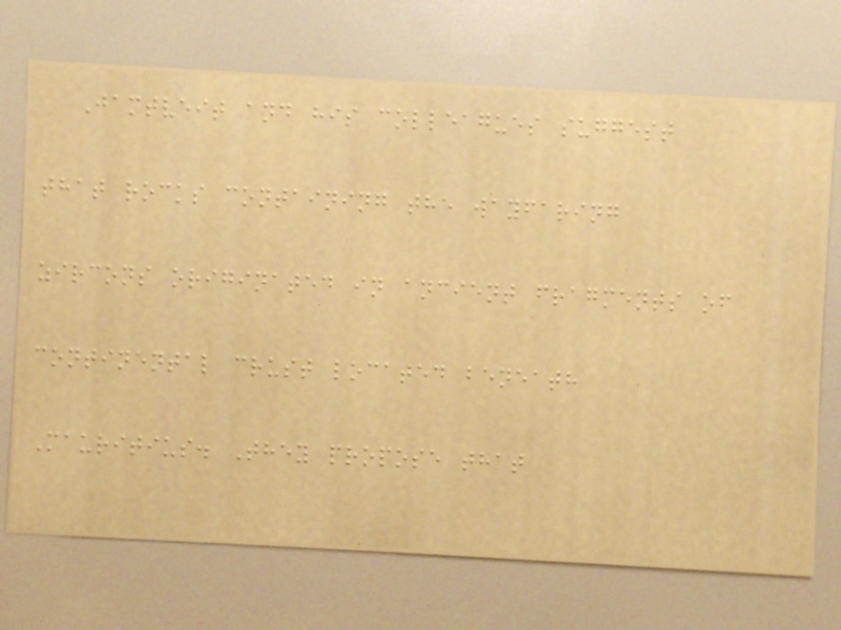Jamtveit and his colleagues suggest
that rocks containing the wayfaring
zircons originated in ancient fragments of
continental crust located beneath
Mauritius. They propose that
